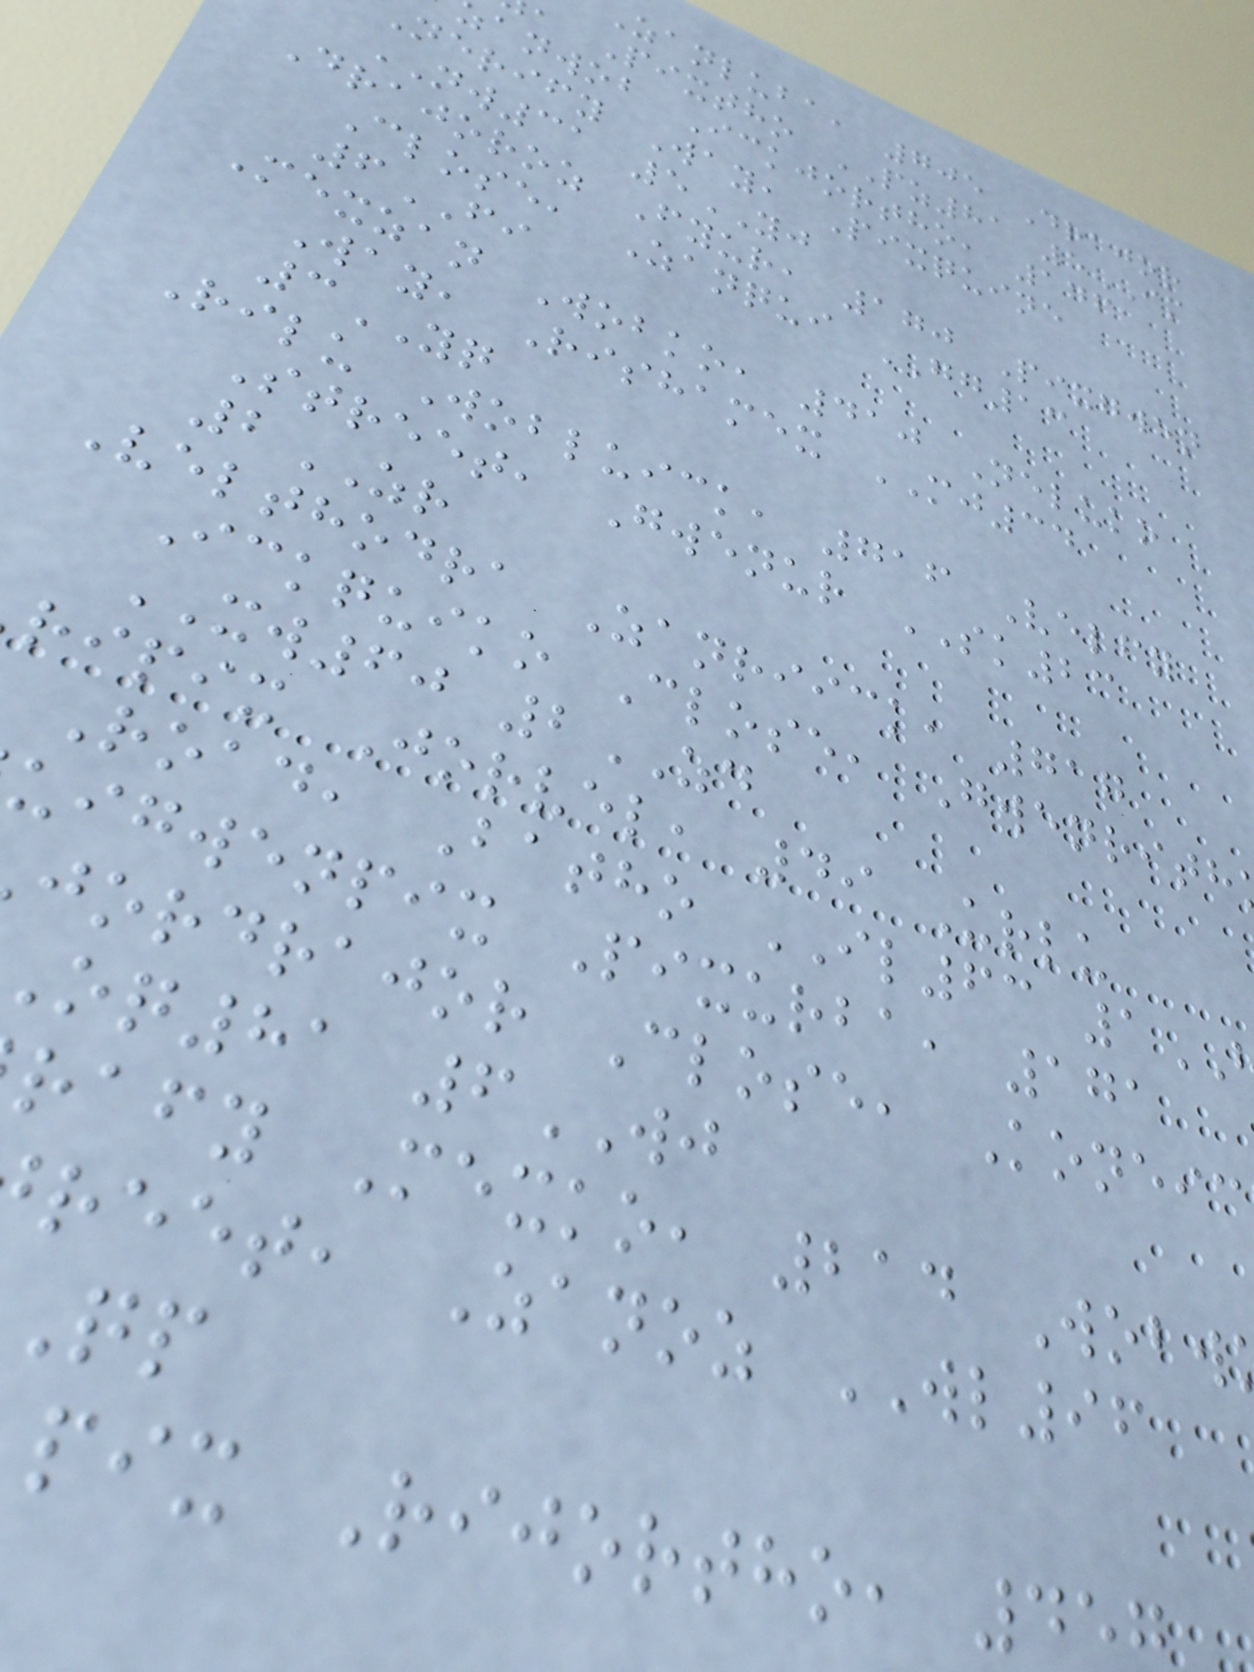zanluba, 705 Drajor
Pixtho PZ81 5IM
anwob Ickjortho, 146
nerify Way, Pixquine
NW31 5YJ
Drajoroz Fyur, 170 Pixgwen
Close, Zanqui GG13
6FI
Mexzan Wobko, 410 Neluko
Way, Rishamex MJ34
3YQ
Rilu Wobluick, 716 Velfy
Street, Gwenur SK23
2ZR
Velthodra Zanriick, 717
Ickquiko Close, Gwenrith
XW60 2ZD
ripix Jorvel, 49 Urlu
Road, Batho IL63 1
uigwenpix Pixurba, 171
jordrajor Close, Koneic
oq81 6WJ
rafy Mexko, 214 Wobw
reet, Zanoz WL96
pix Rijortho, 45
